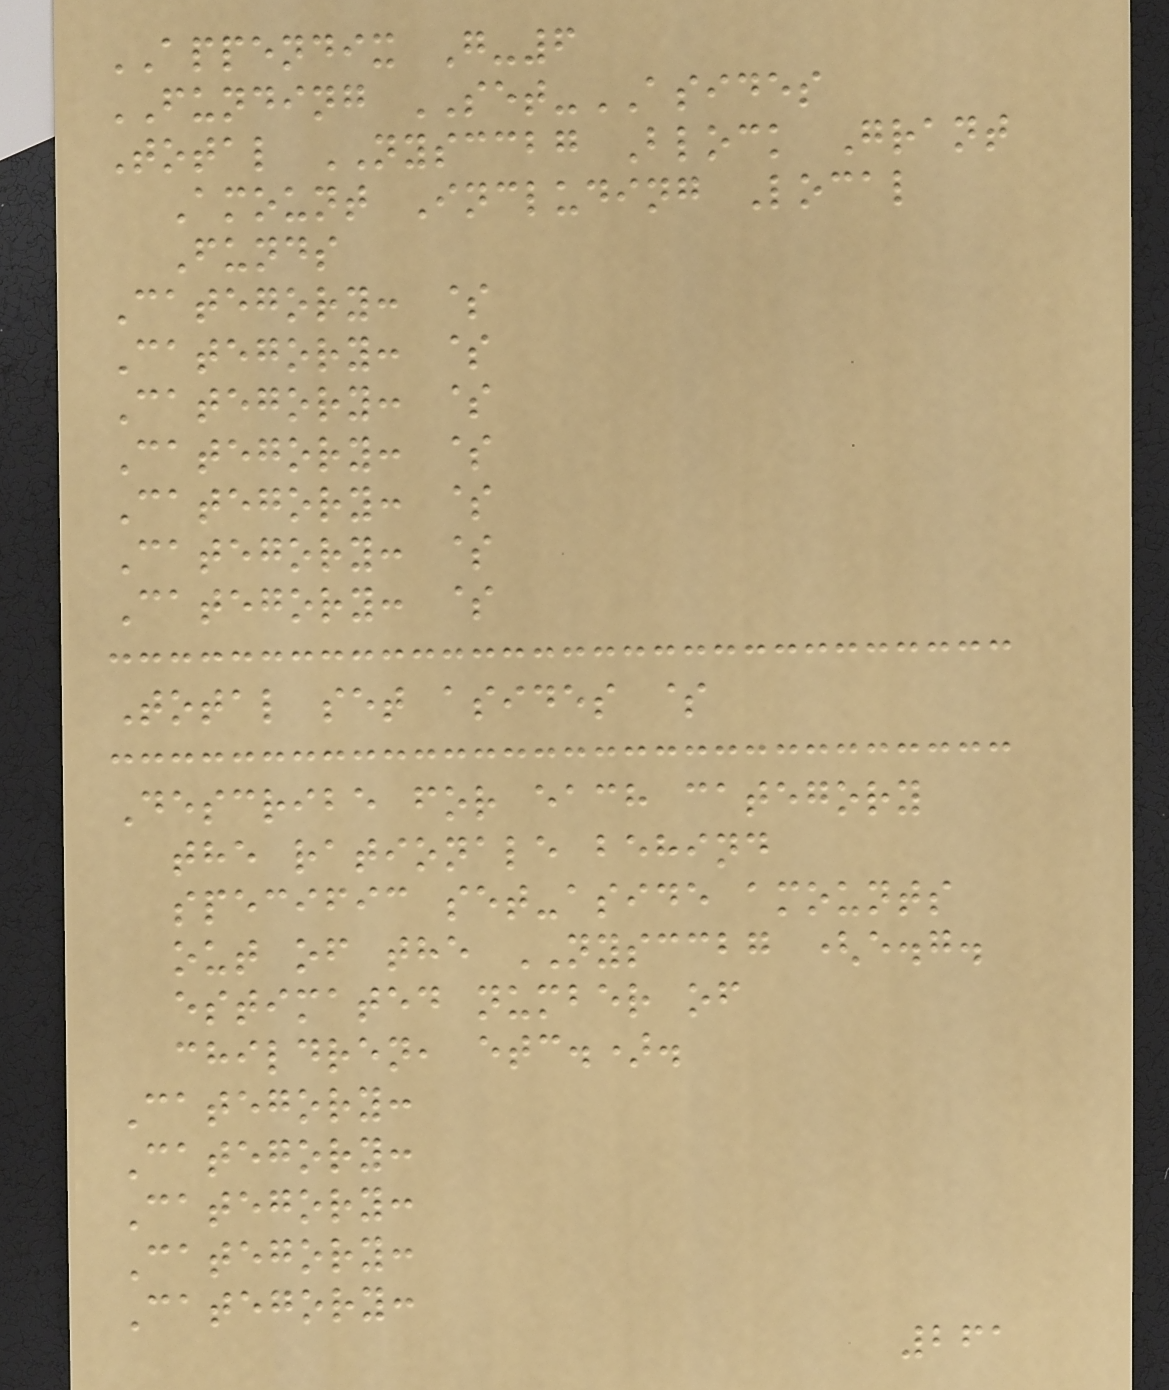APPENDIX G-6
FUNDING SET-ASIDES
Total NYSCCBG Block Grant
Amount Including Local
Funds
Category: $
Category: $
Category: $
Category: $
Category: $
Category: $
Category: $
Total set asides $
Describe for each category
the rationale behind
specific set-aside amounts
out of the NYSCCBG (e.g.
estimated number of
children, etc.).
Category:
Category:
Category:
Category:
Category:
261
